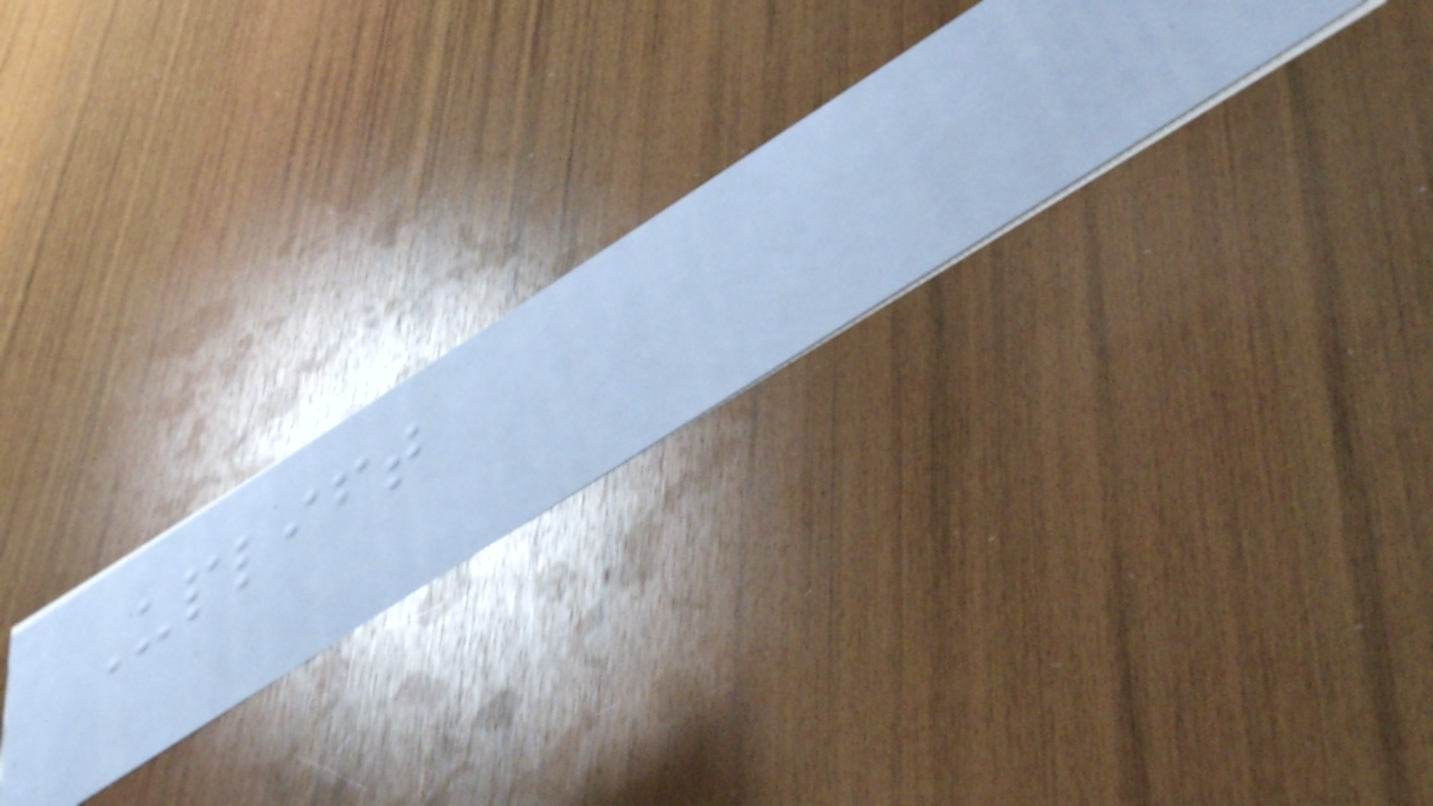Uplift
